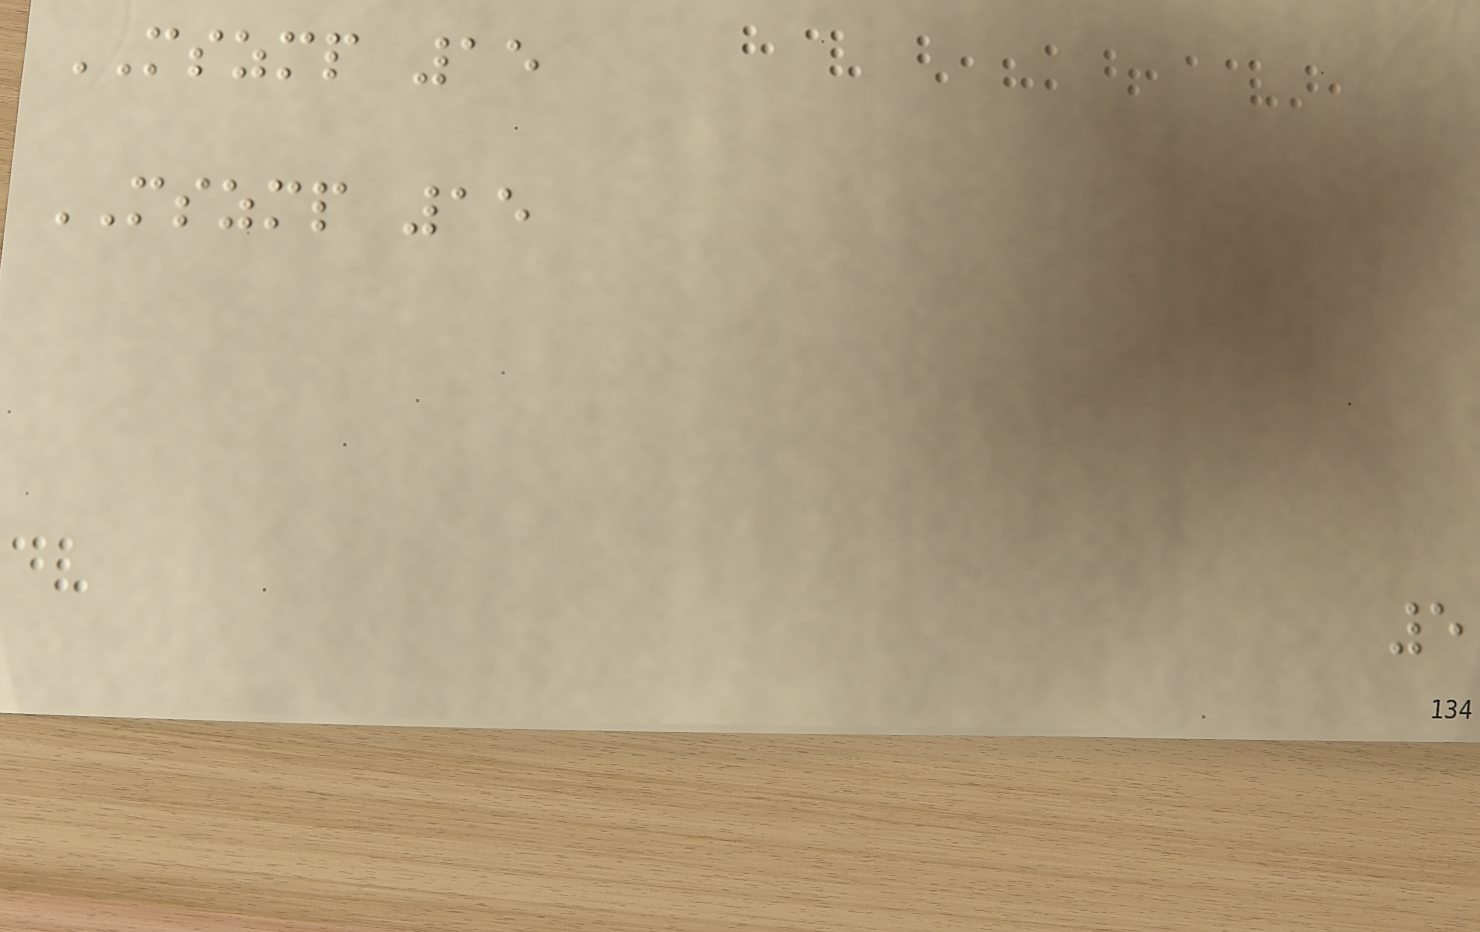MSZMP 15
MSZMP 15
5
